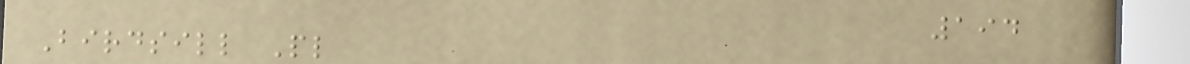194
Birdsill Pl
